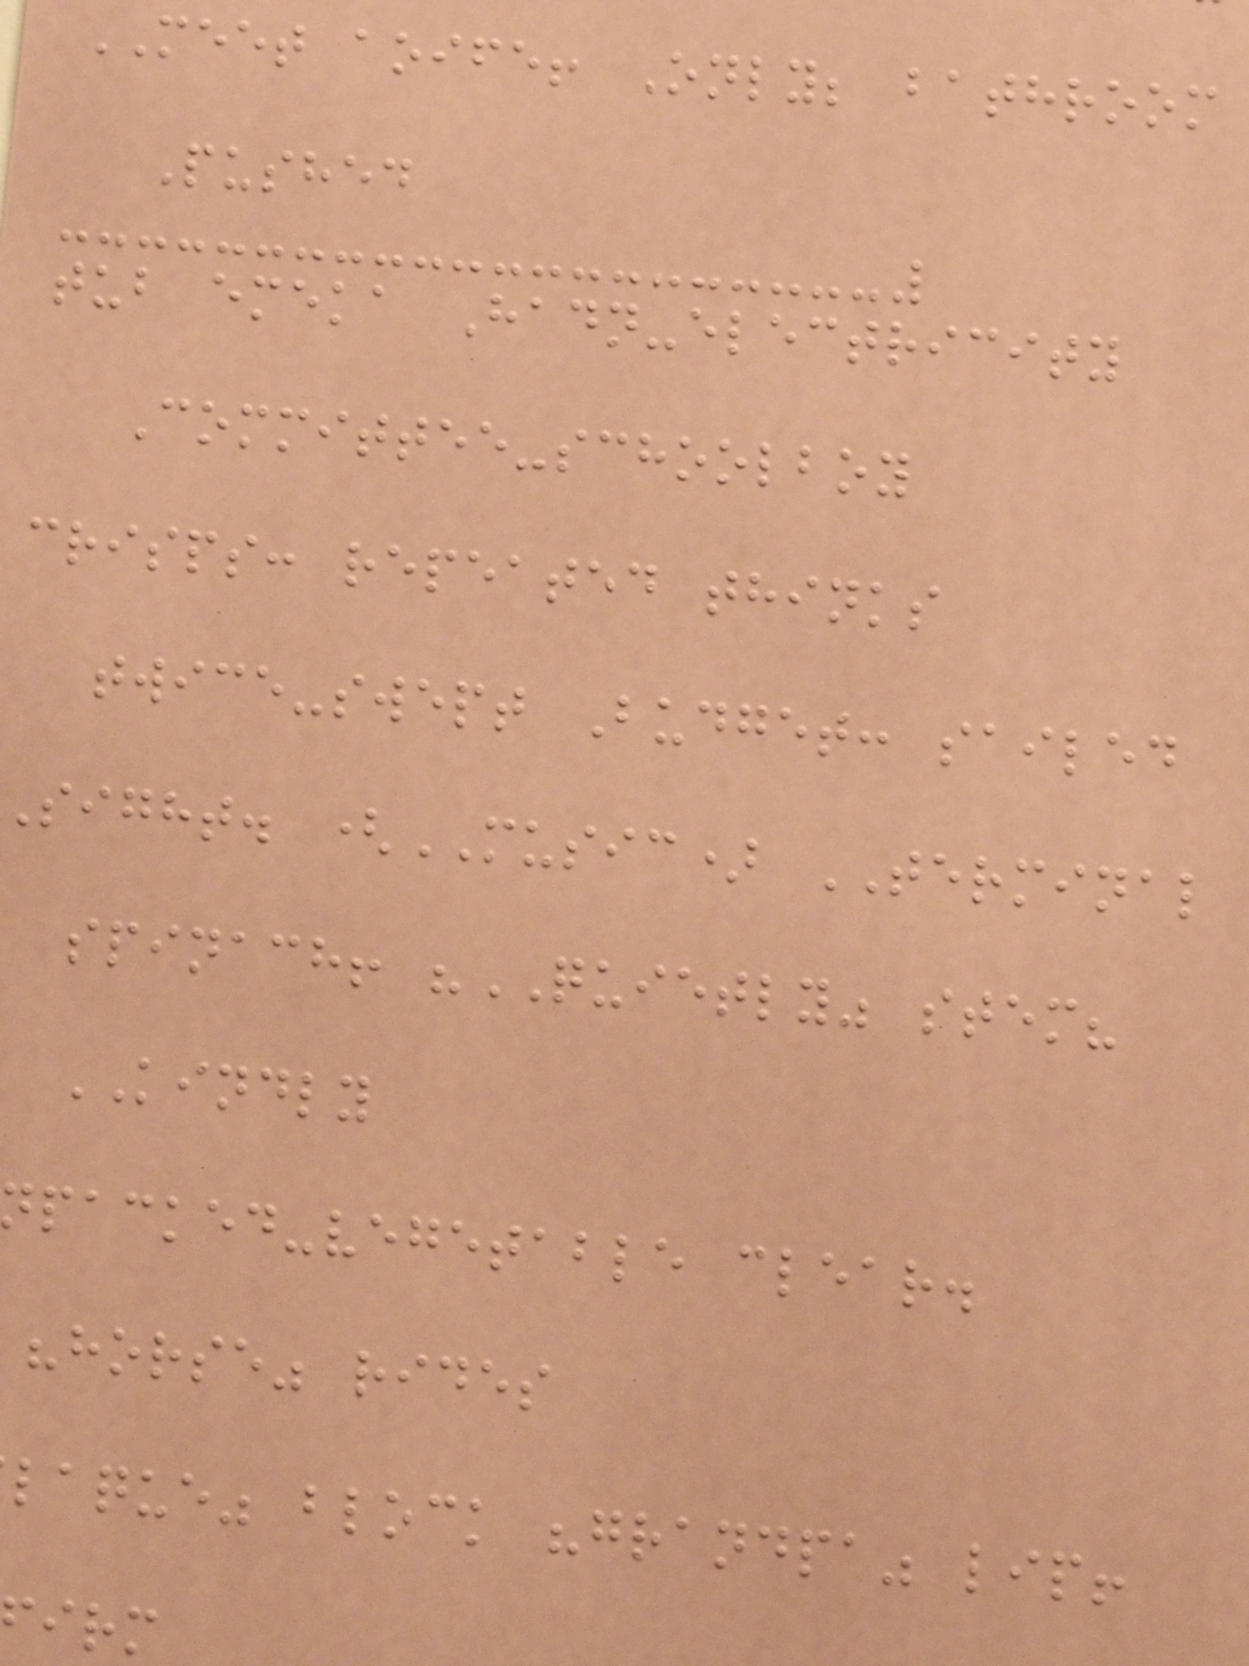MEET aoife! Only; bathroom
Pushed
tub emeka Hadn-electricity
Committee-schoolboy
crisps: repeated thinks
twice-swept Budget: sailed
sight. (MUSIC) TERMINAL
spinach! "QUIETLY" stem?
KINDLY
packed-vegetable clear.
"horse" rides
laque" block "grandpa" lip!
